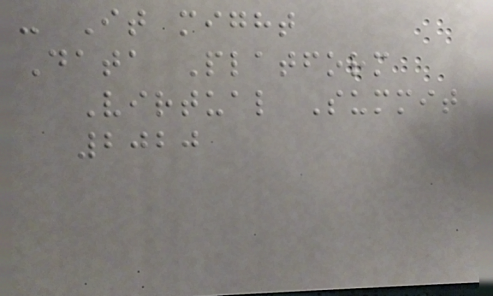- It might
Data Platform
Virtual Summit
2020
